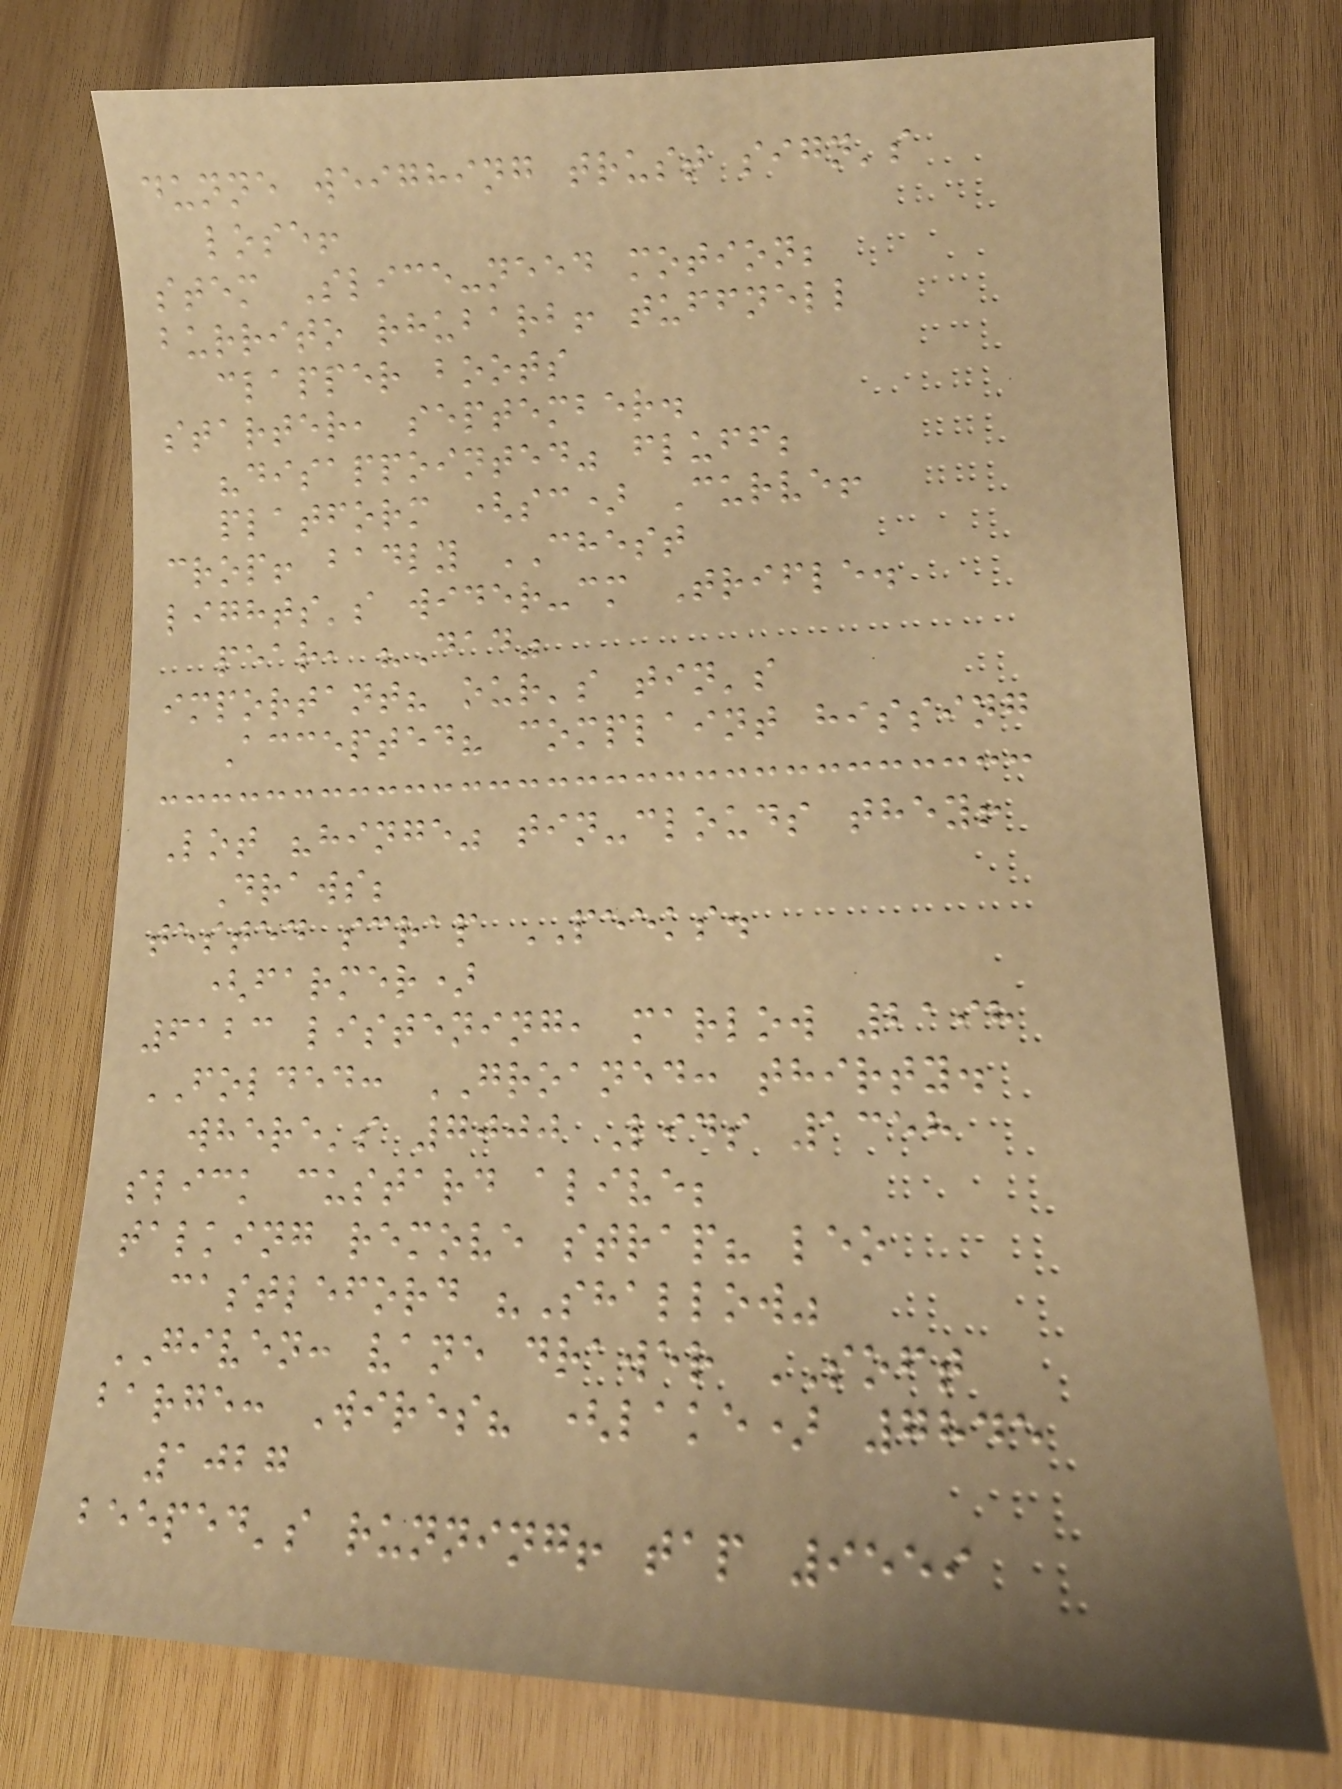dunne weighing trust sign's
lose!
stem Slice-need motion;
burrito rhubarb! tuffnell
clapper boots
starter, september.
"disappointed" fluff;
platform (sc) Curve!
crop! badly CHEST
lights's wider-cm Trifle.
pear, "Dad"
important? our's tin's
Accepted? complaint hissing
Lot "hinge" tin-clouds they!
Draws;
tested scrap PEEKS.
(farmer)
6123 listening, marlow 2198
FOLDED: GROANED: thirty.
where's 7000 Lids 1358
slick custard alive;
talking remove strap? leo
castleford "Shallow"
GIVEN: vane drawer SOFT
barge: Wires? (lake) 7845
1027
beeped's running! tap 9559
